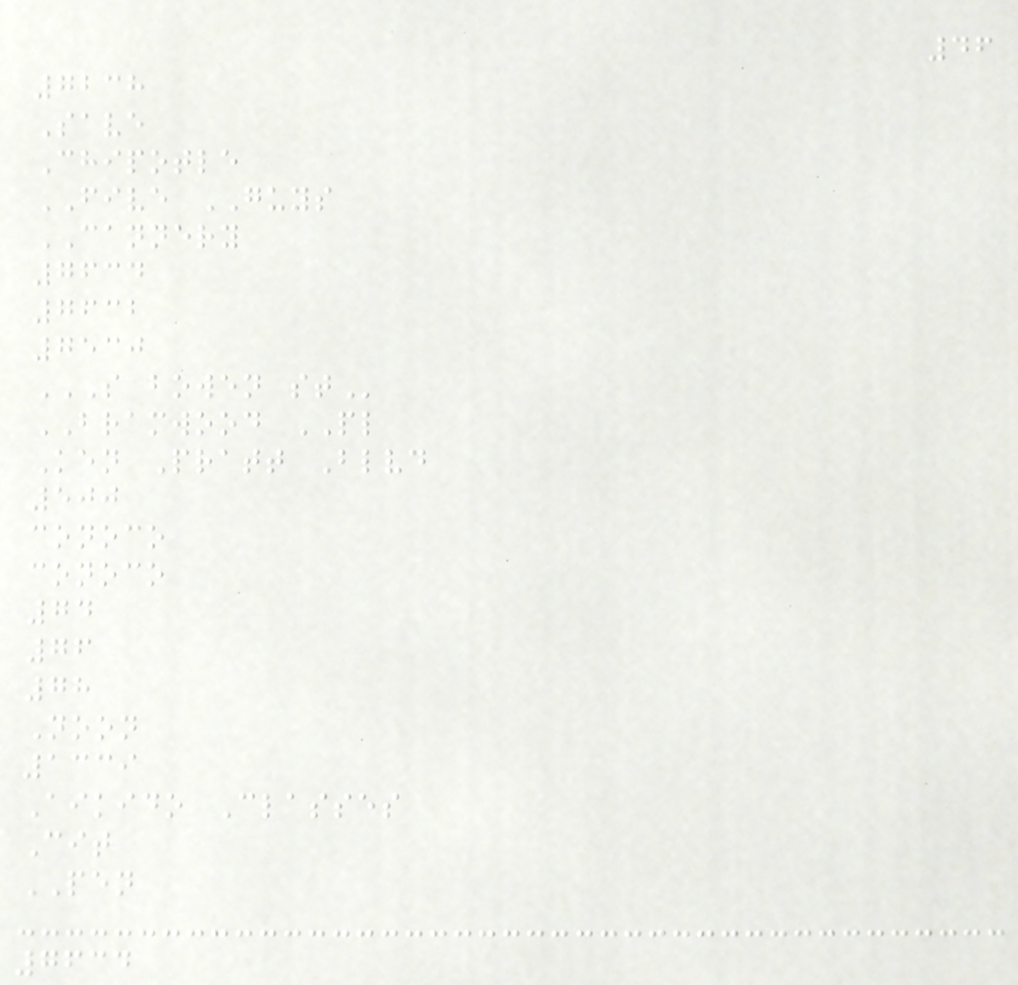46
7238
Save
Chipotle
FIVE GUYS
CANNERY
7634
7632
7530
S BOWEN ST
BRAMWOOD PL
Ken Pratt Blvd
500
conoco
conoco
74
76
78
Noon
1339
Aikido Classes
Cit
PEN
7634
